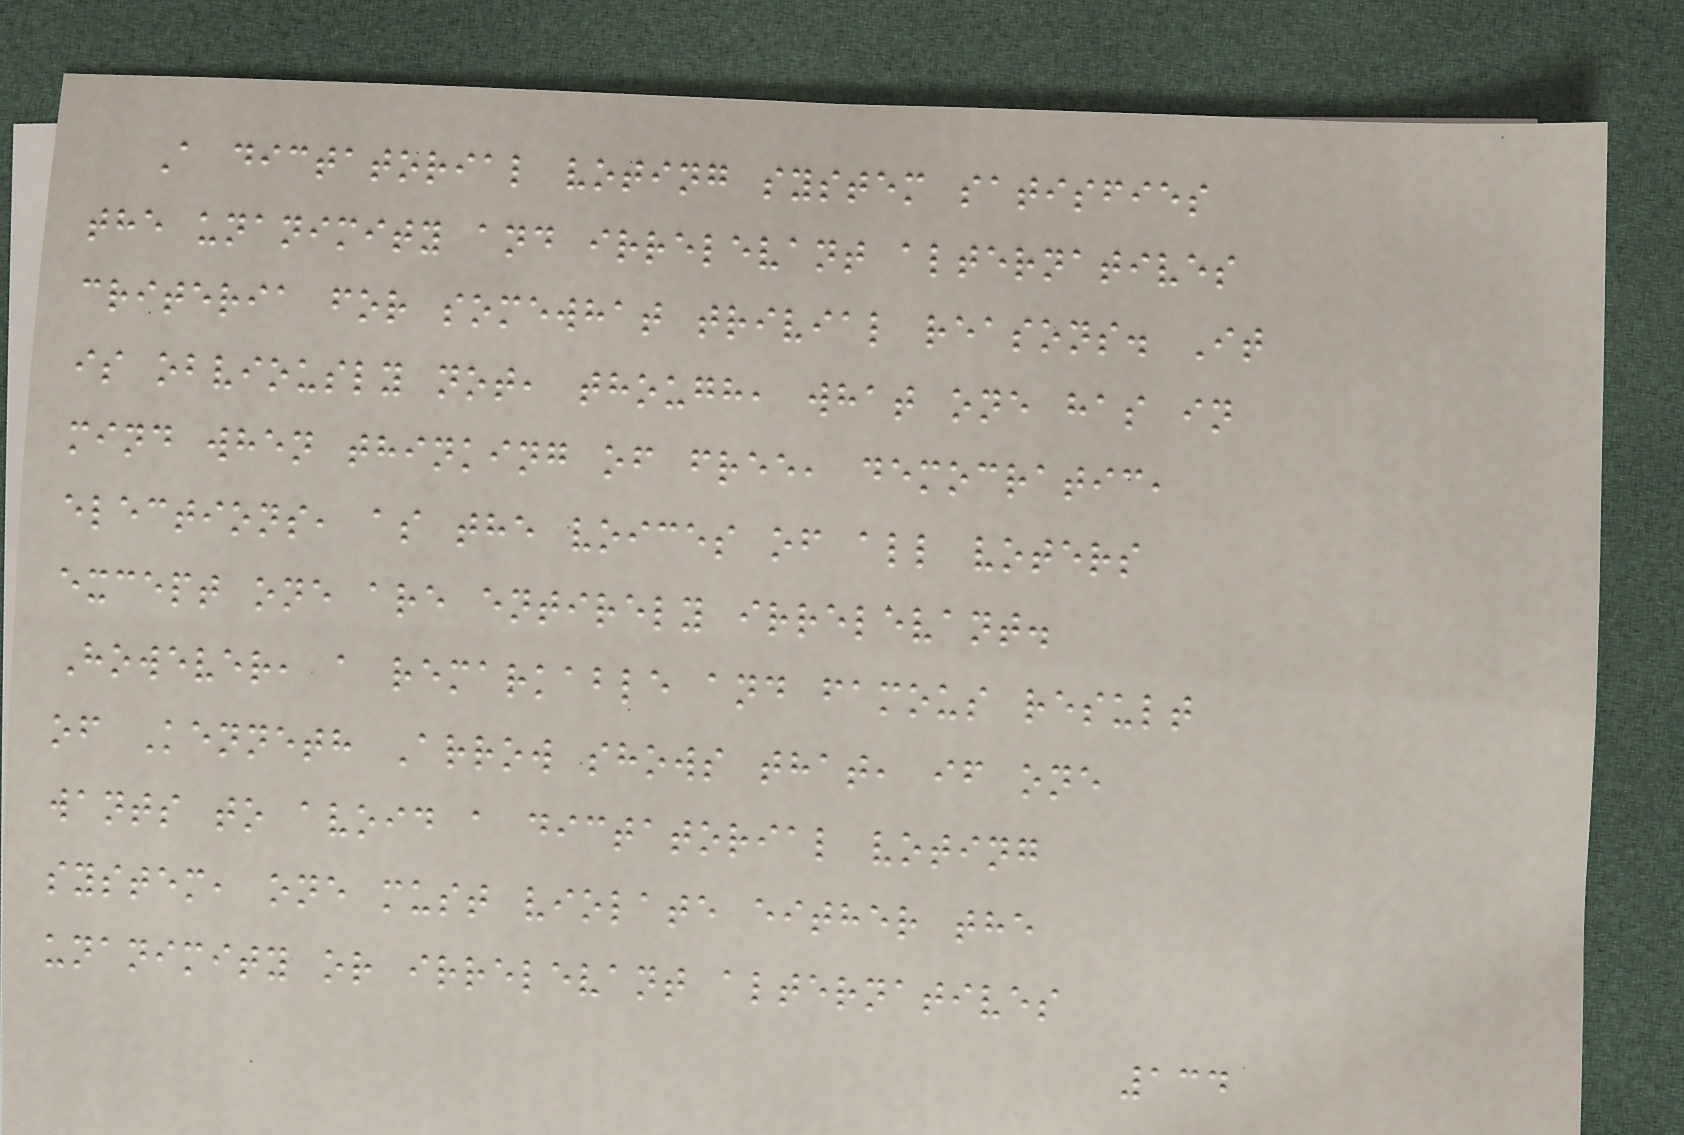A dictatorial voting system satisfies
the unanimity and irrelevant alternatives
criteria for somewhat trivial reasons. It
is obviously not, though, what one has in
mind when thinking of free, democratic,
elections, as the voices of all voters
except one are entirely irrelevant.
However, a remarkable and famous result
of Kenneth Arrow shows that, if one
wants to avoid a dictatorial voting
system, one must violate either the
unanimity or irrelevant alternatives
134
